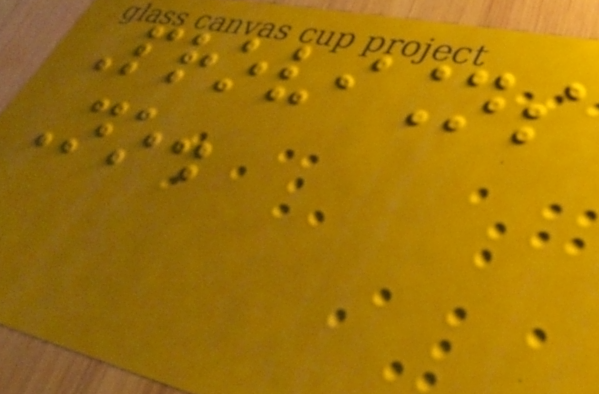Provisions
No.
